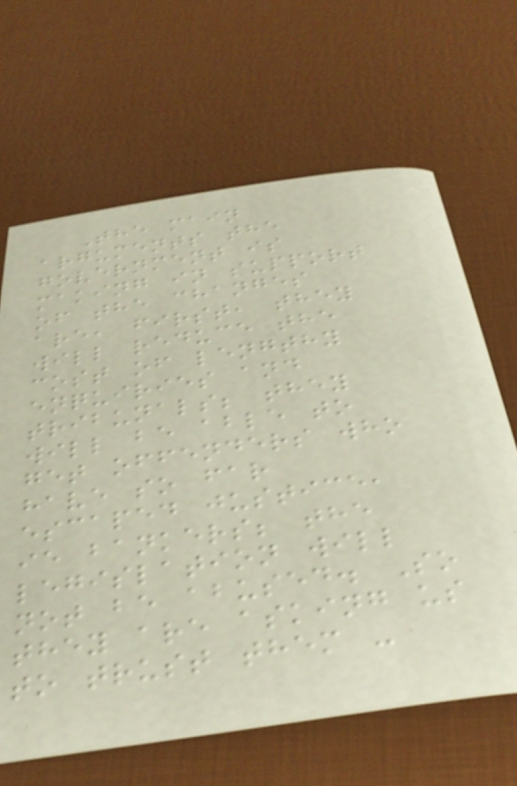The main
arguments the
government is
making in support
of the changes
are, first, they
will reduce the
cost of lengthy
enquiries and
tribunals; they
will be able to
get offenders who
have so far
escaped justice,
ie bankers; the
legislation will
not be abused. So
they are asking us
to trust them -
